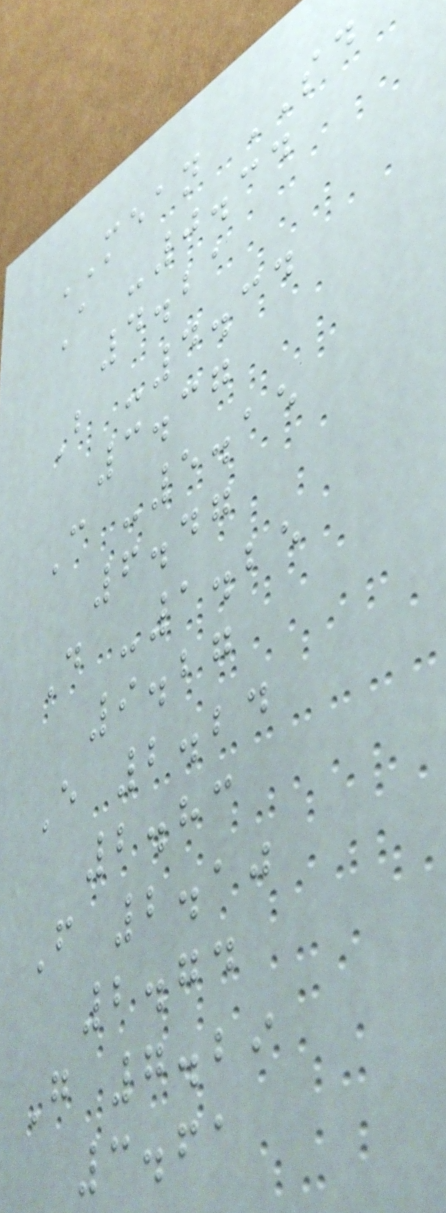MEAN SD
A -0.34
4.21
B -4.34
3.37
C -5.15
6.47
D -1.25
9.27
E 2.24
2.83
F 2.10
2.74
G 7.29
3.61
